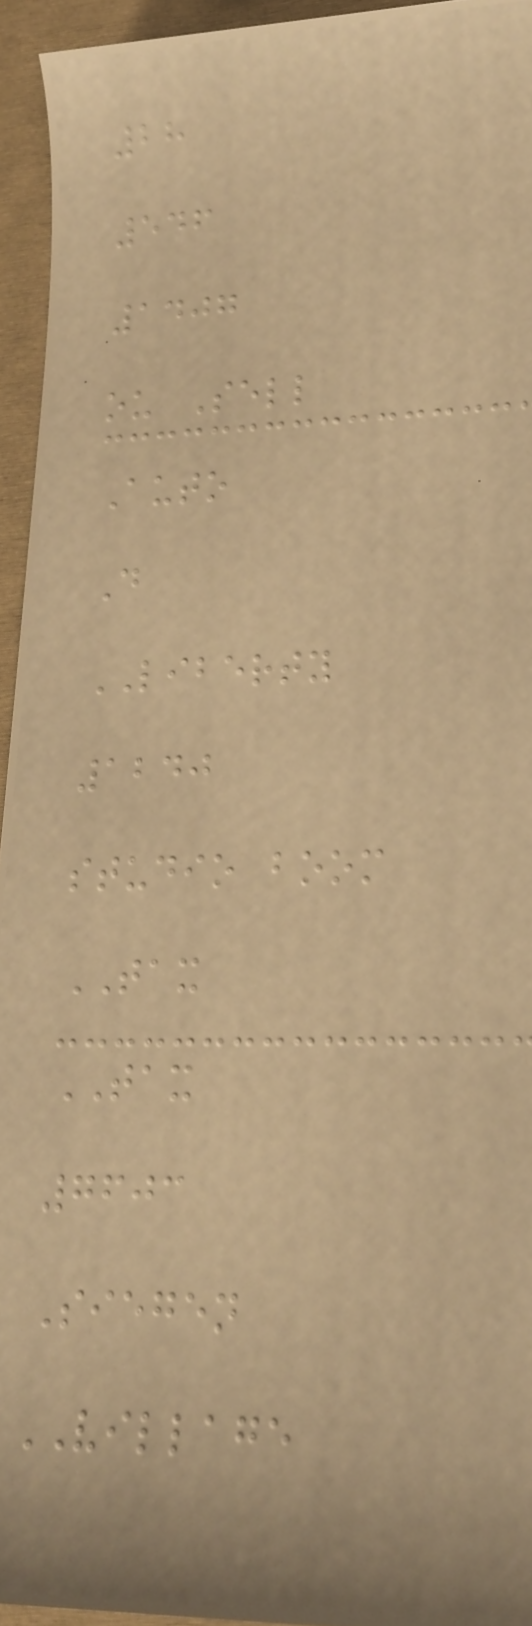28
546
1407
ou Sell
Auto
D
LIBERTY
1240
studio boom
TAX
TAX
7603
Siegen
VILLAGE
